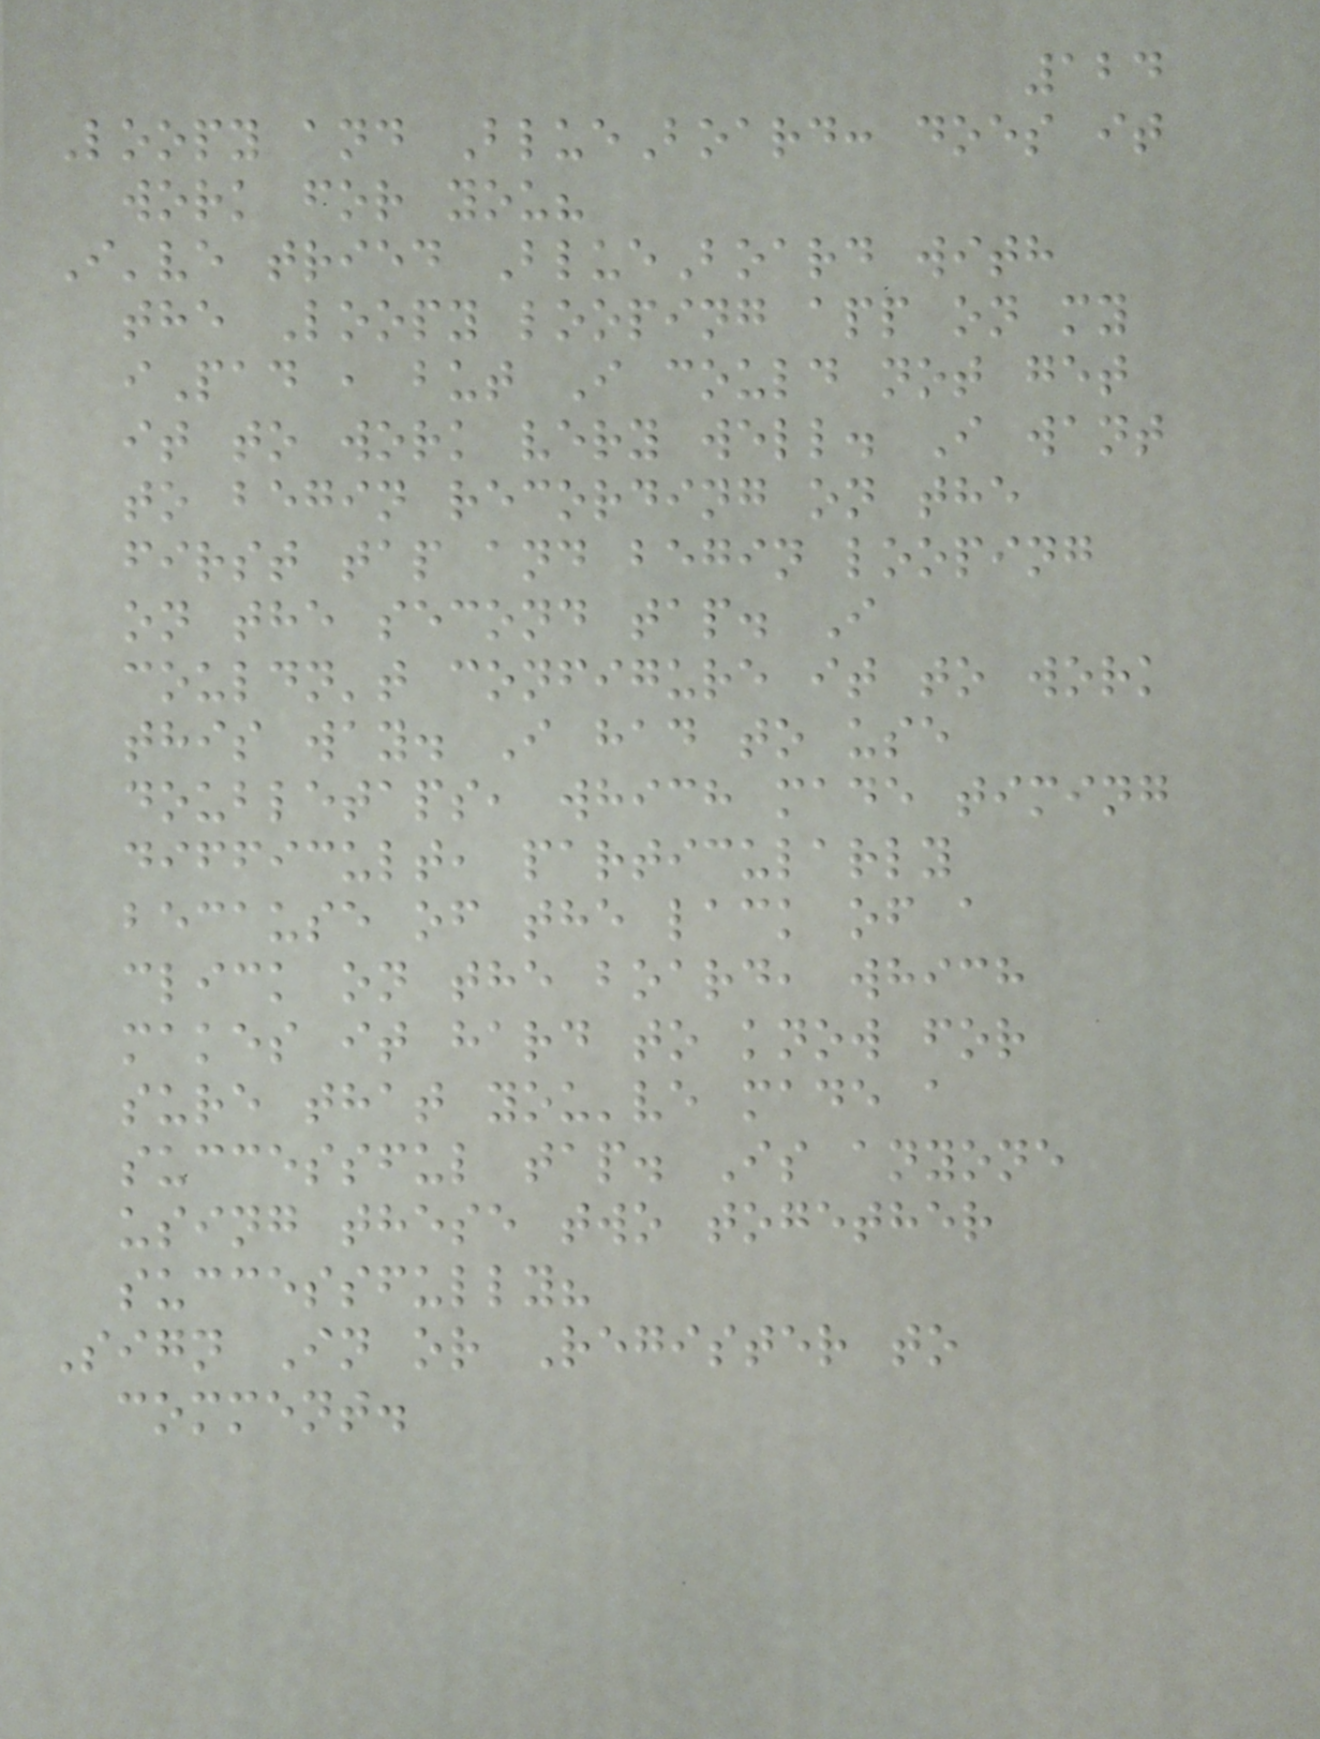124
Loopy and BlueBoard: does it
work for you?
I've tried BlueBoard with
the Loopy looping app on my
iPad , but I could not get
it to work very well. I want
to begin recording on the
first tap and begin looping
on the second tap. I
couldn't configure it to work
this way. I had to use
doubletaps, which made timing
difficult, particularly
because of the lack of a
click on the board, which
makes it hard to know for
sure that you've made a
successful tap. Is anyone
using these two together
successfully?
Sign In or Register to
comment.
